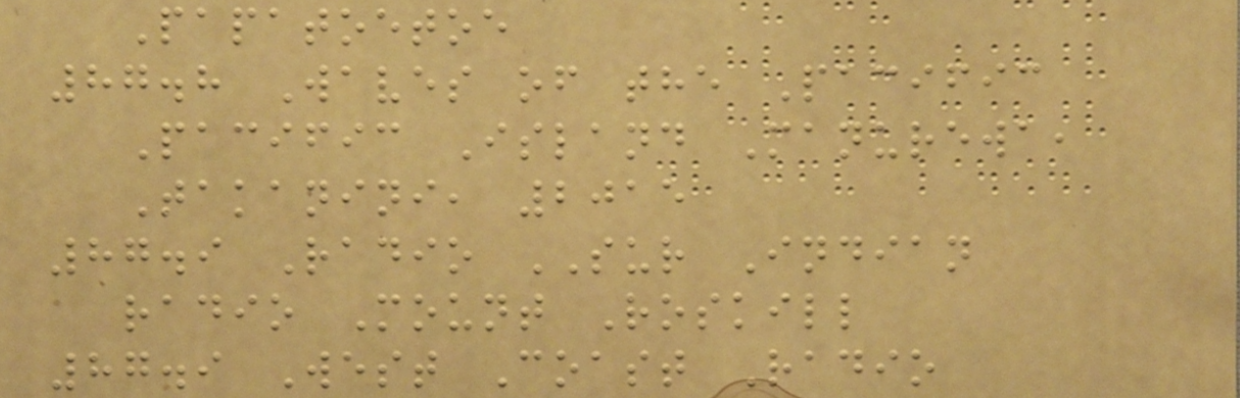Papatoetoe
87.8 Waves of the Pacific
Pacific Island Manurewa,
Takanini, 2015
87.9 Radio SUR Indian
radio Mount Roskill
87.9 West Coast Radio
